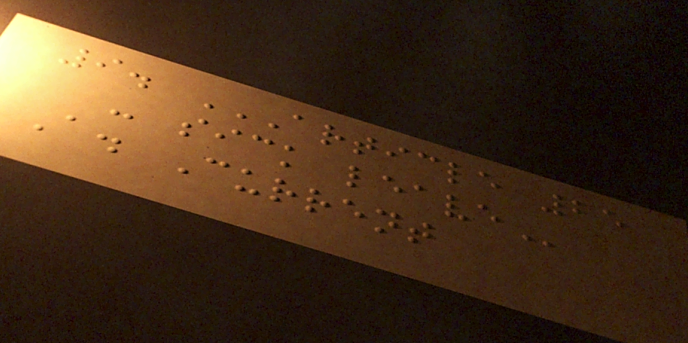9. ARTICLE 25
- SICK LEAVE
A. Current
